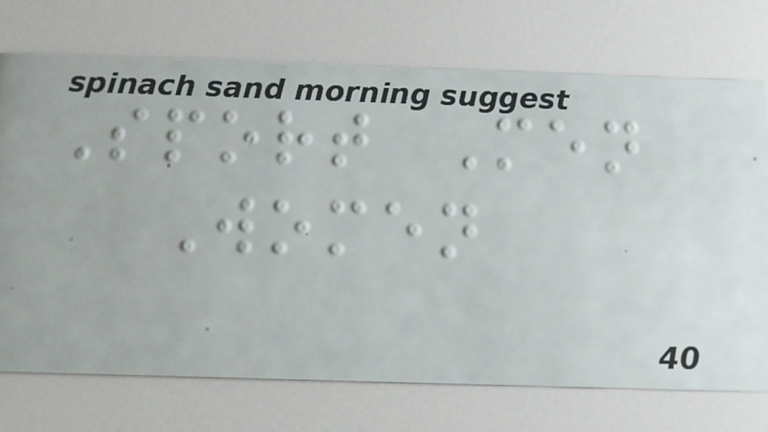Sport Men
Women
